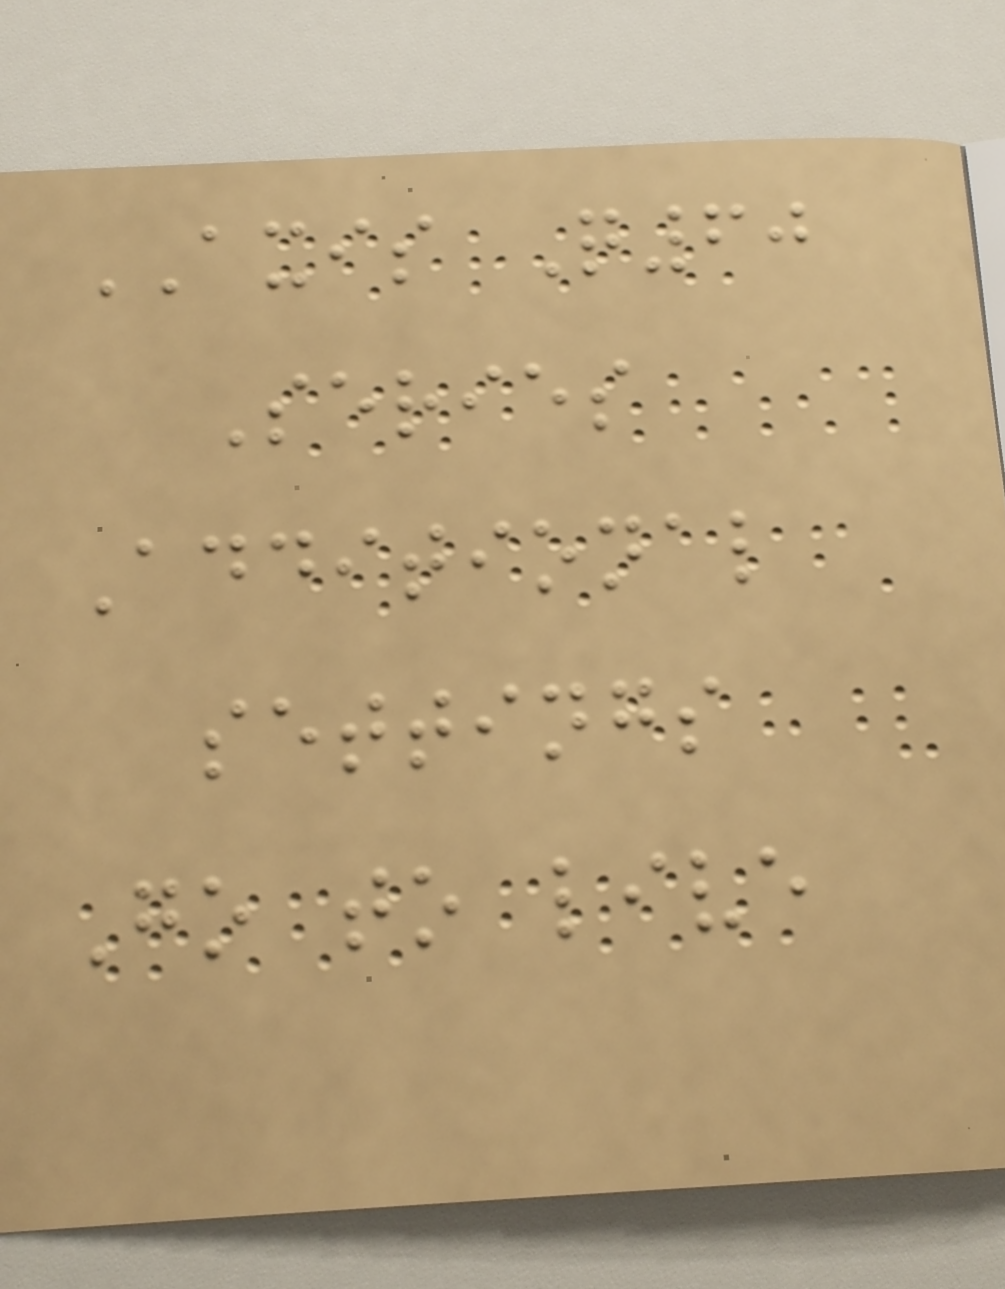AXIS Q60
Series
Additional
settings
Go to live
